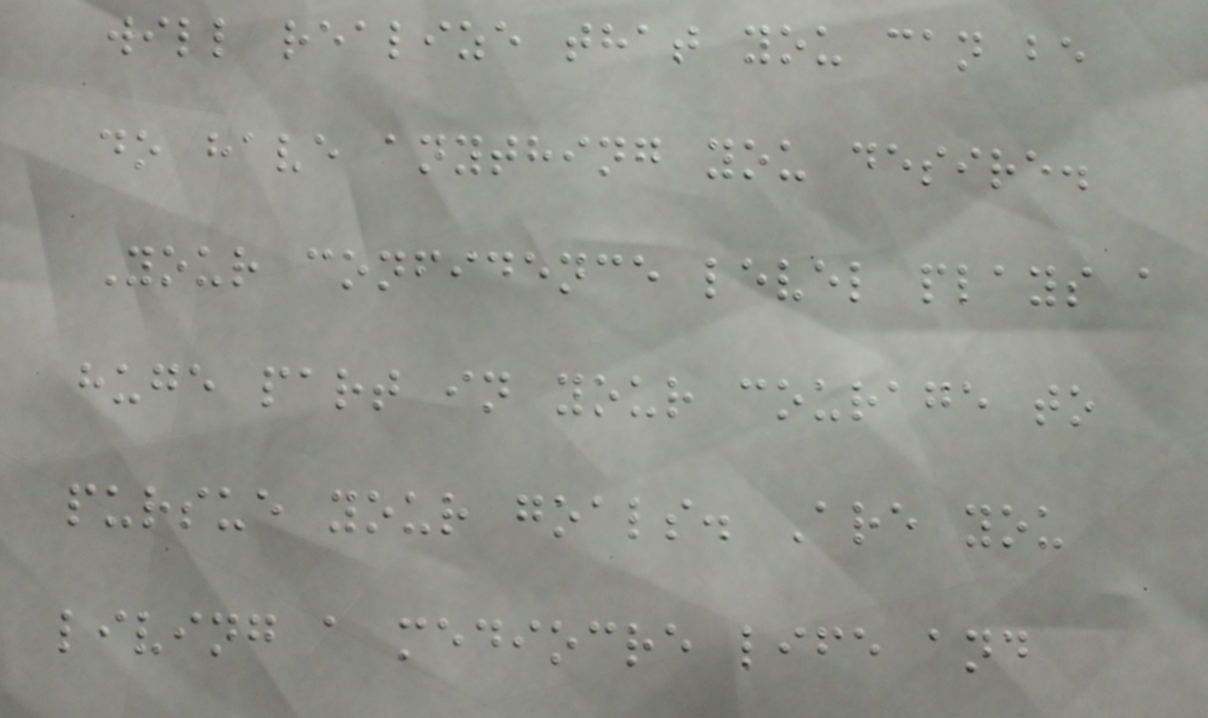will realize that you can be
do have anything you desire.
Your confidence level plays a
huge part in your courage to
pursue your goals. Are you
living a mediocre life and
